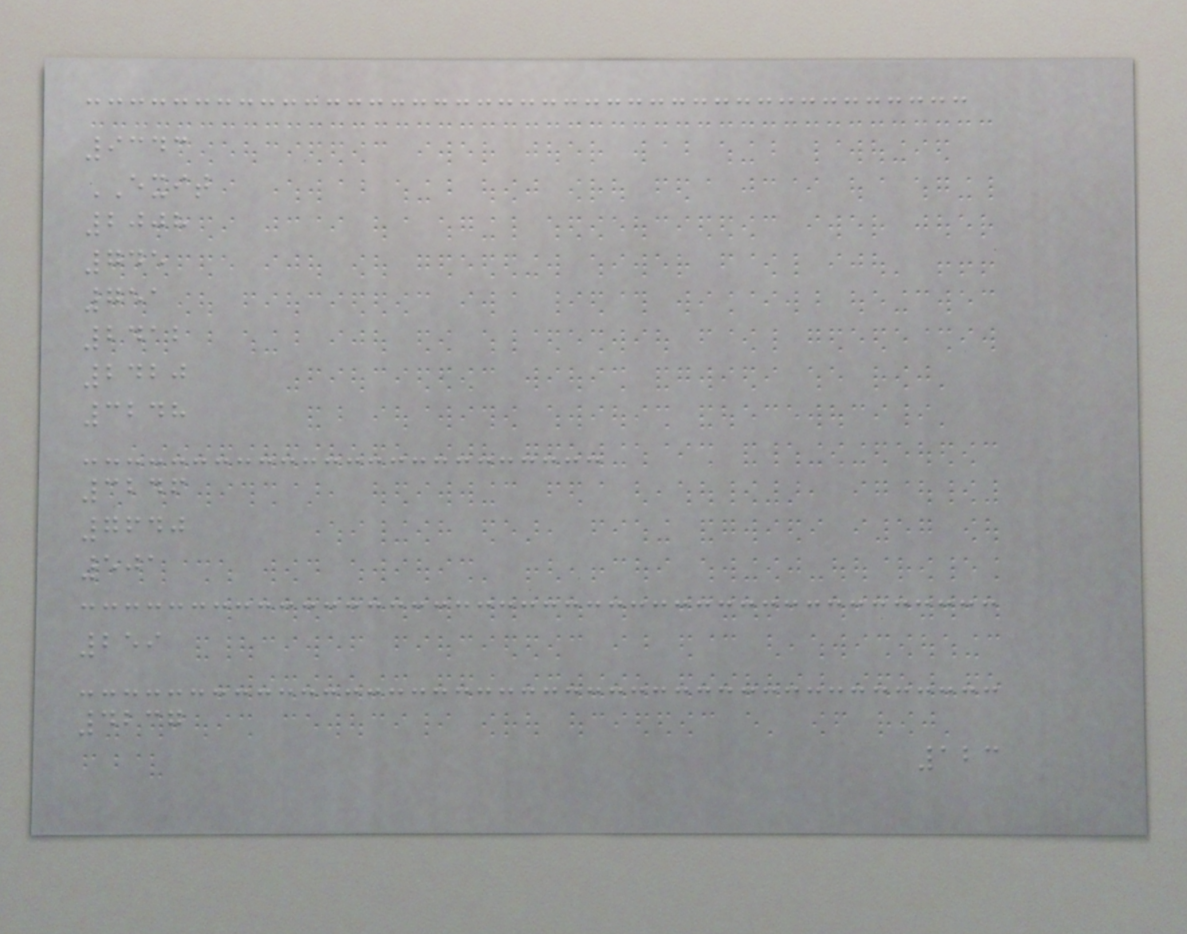9343
EXIT
2008
745
751
2412
2420
3248
3246
7640
501
259
4237
123
